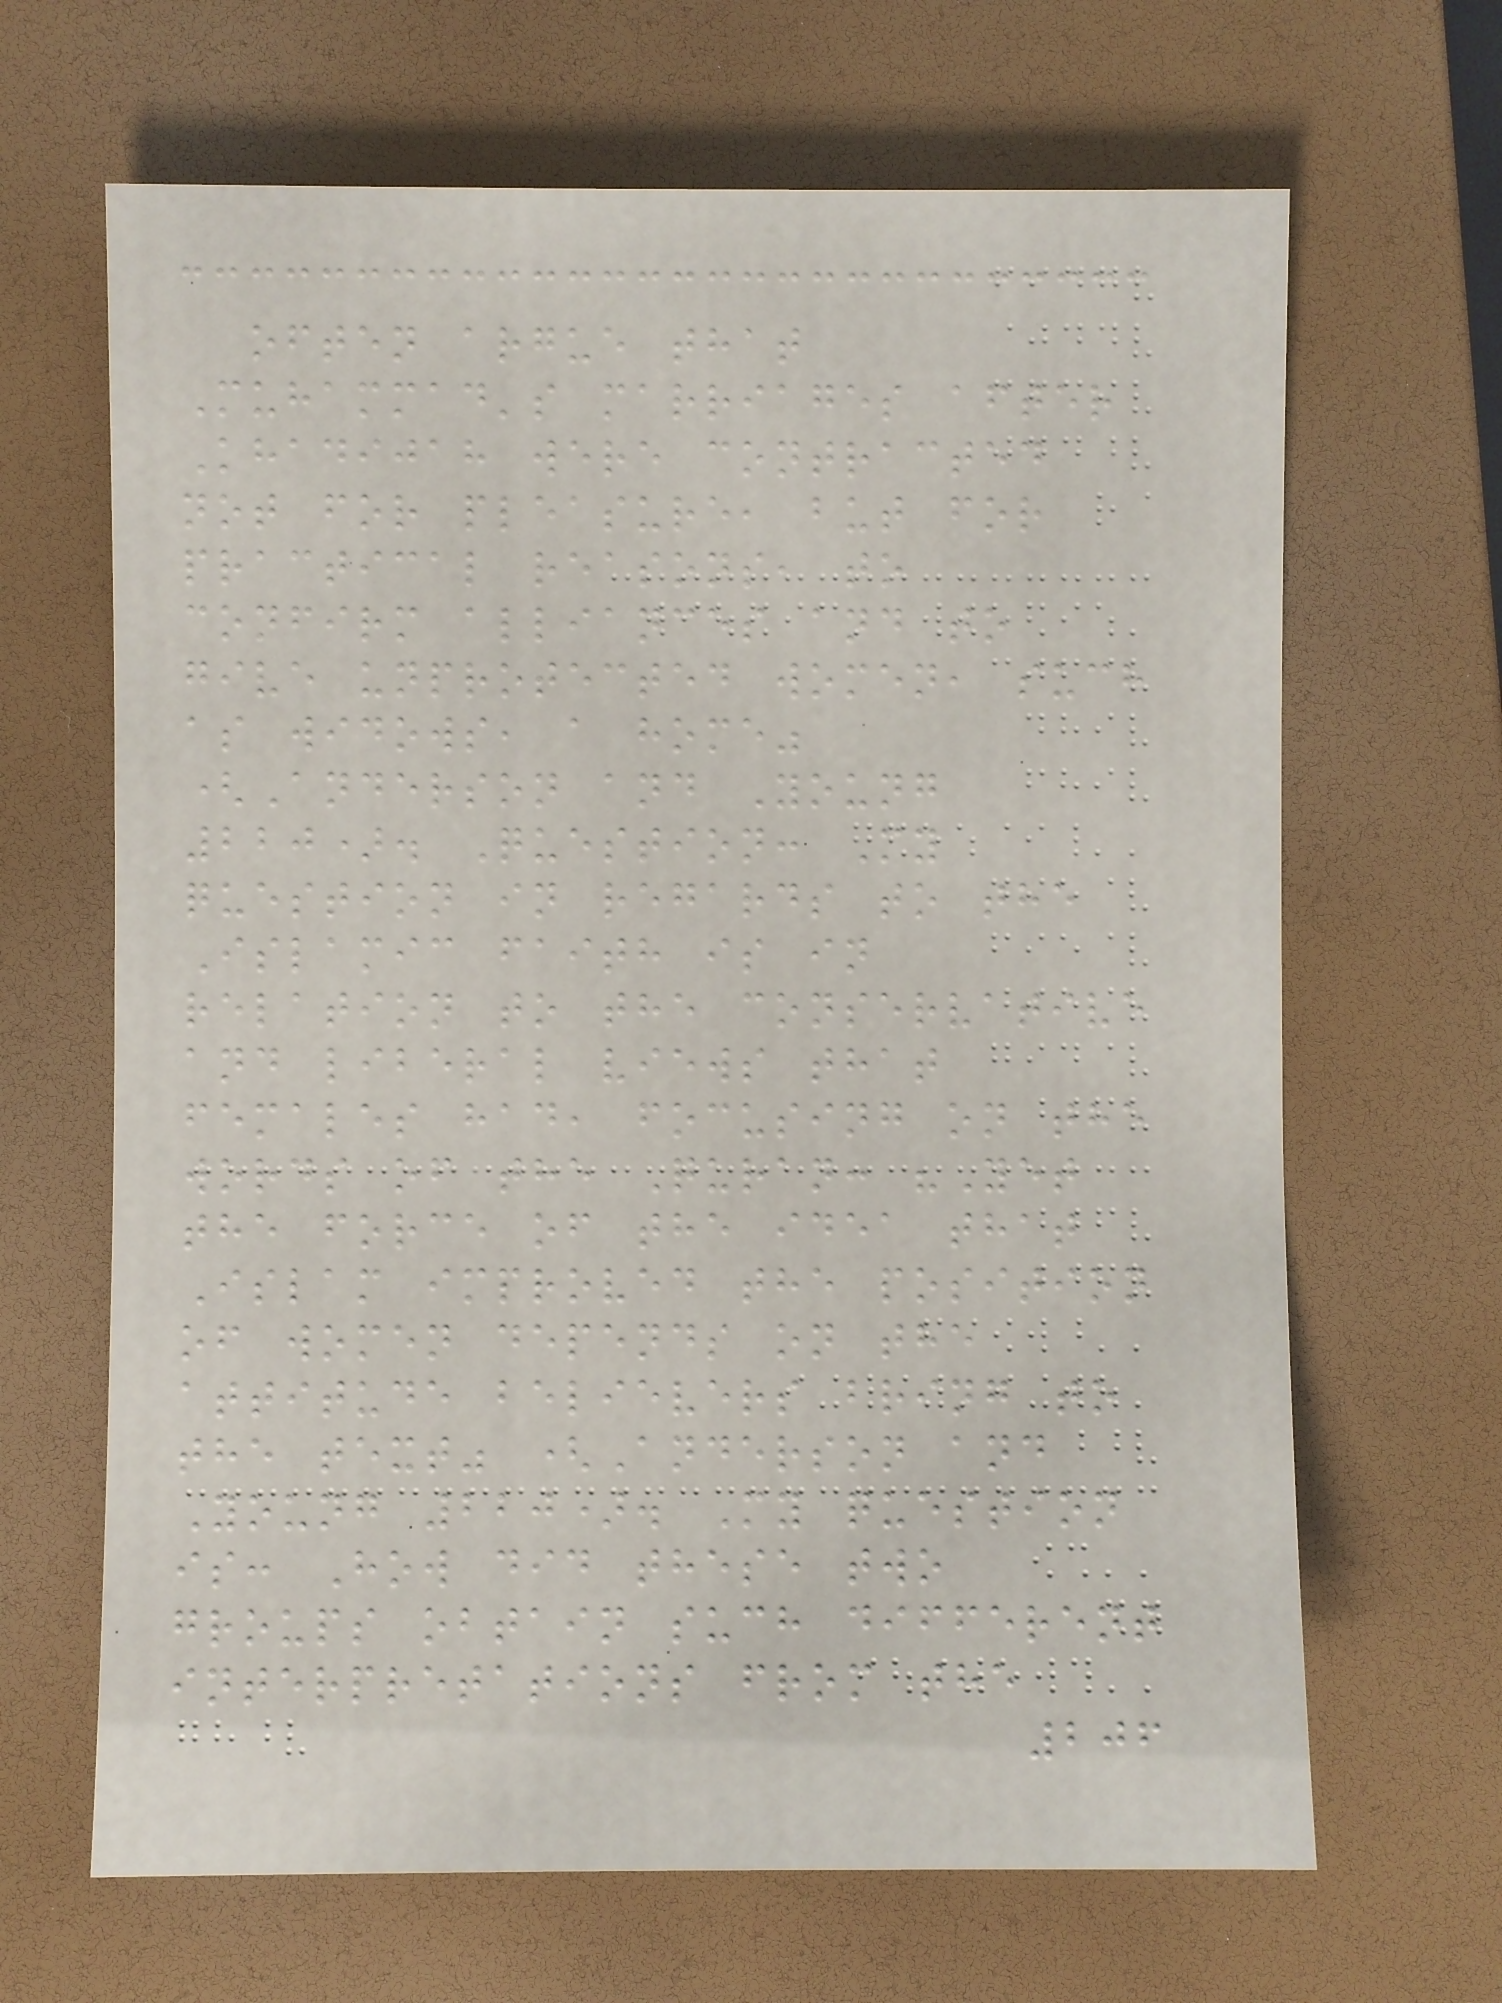often argue that
Muhammad's marriages after
Khadijah were contracted
not for pleasure, but for
practical reasons, to
confirm alliances and to
give unprotected women, such
as widows, a home"
(Anderson and Young
220). Question: My
question in regards to the
Islamic faith is in
relation to the conservative
and liberal views that
females had, focusing on the
words of the Quran: "Yet
the force of the idea that
Islam improved the position
of women depends on the
attitude believers bring to
the text" (Anderson and
Young 220). My question
is: How did these two
groups obtain such different
interpretations from the
206
